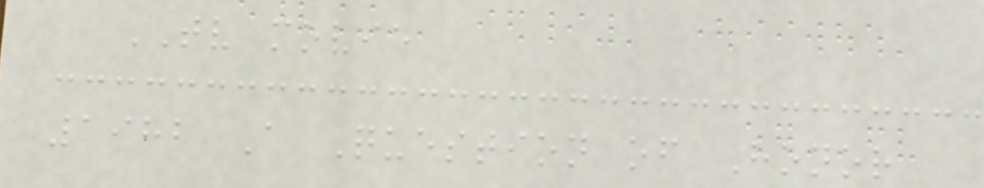TV movie
1982 A Question of Honor
